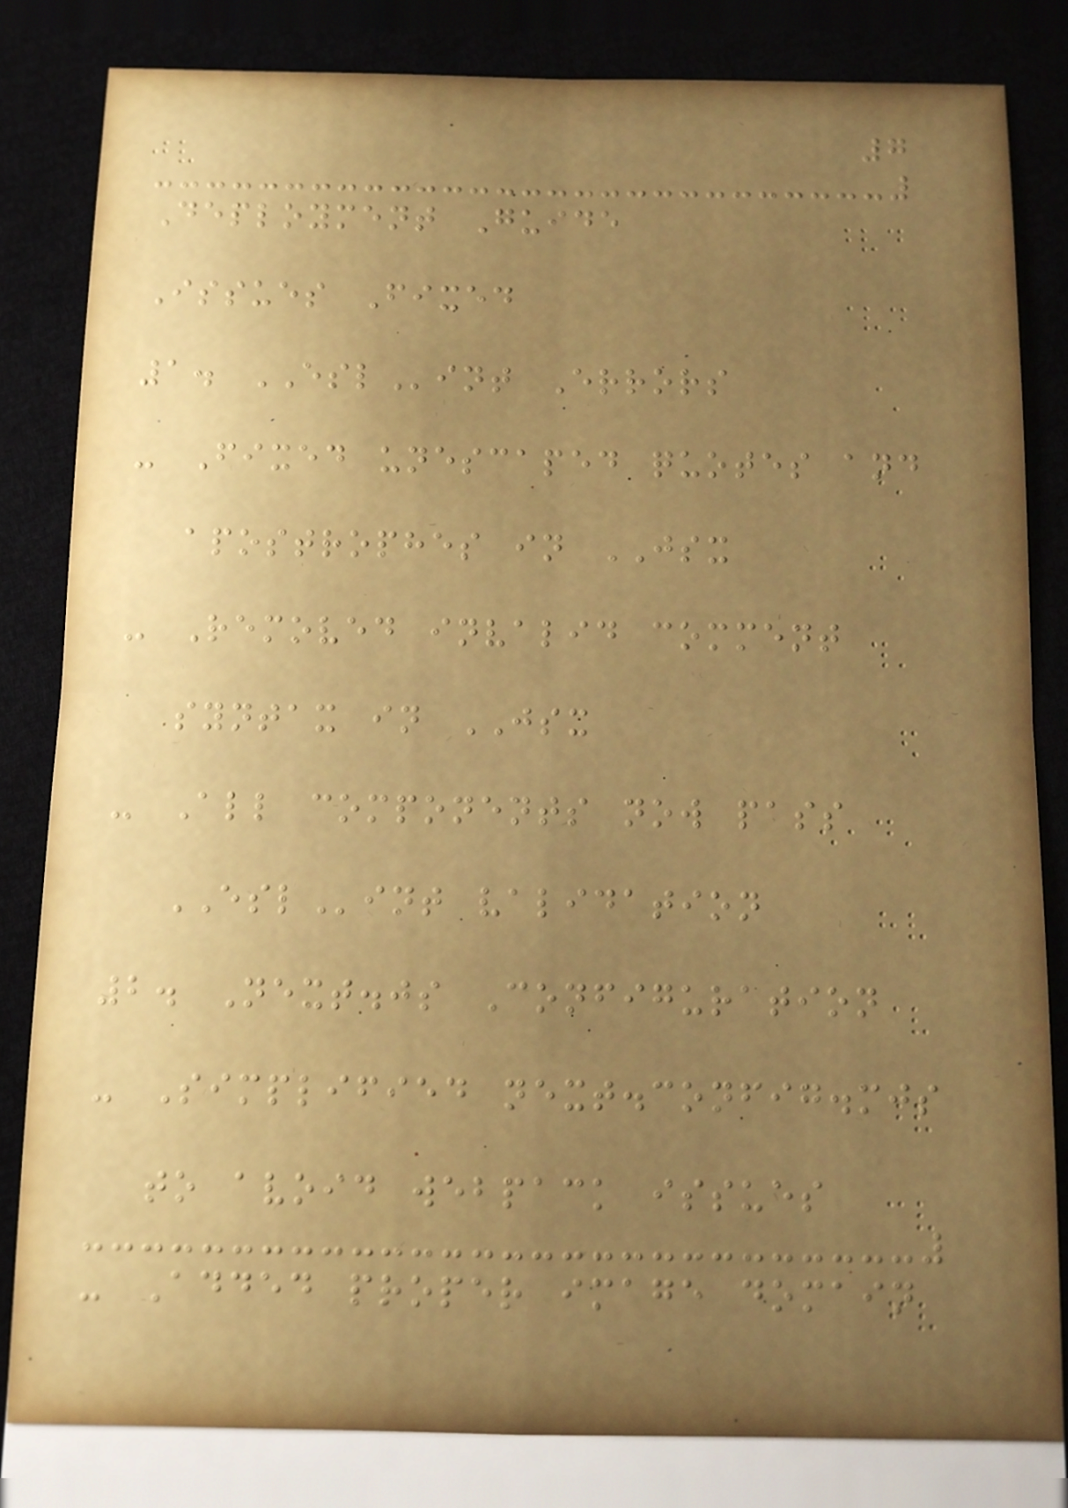7
Deployment Guide
Issues Fixed
1. ESLint Errors
- Fixed unescaped quotes and
apostrophes in JSX
- Removed invalid comment
syntax in JSX
- All components now pass
ESLint validation
2. Next.js Configuration
- Simplified next.config.mjs
to avoid webpack issues
- Added proper image domain
